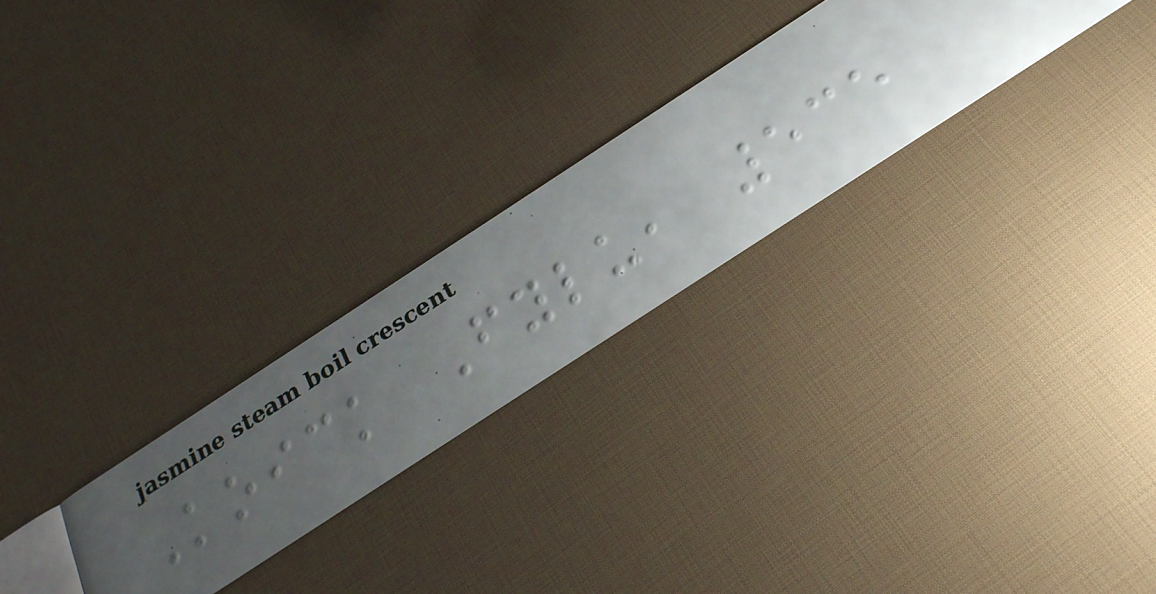Koick Fylu, 535
